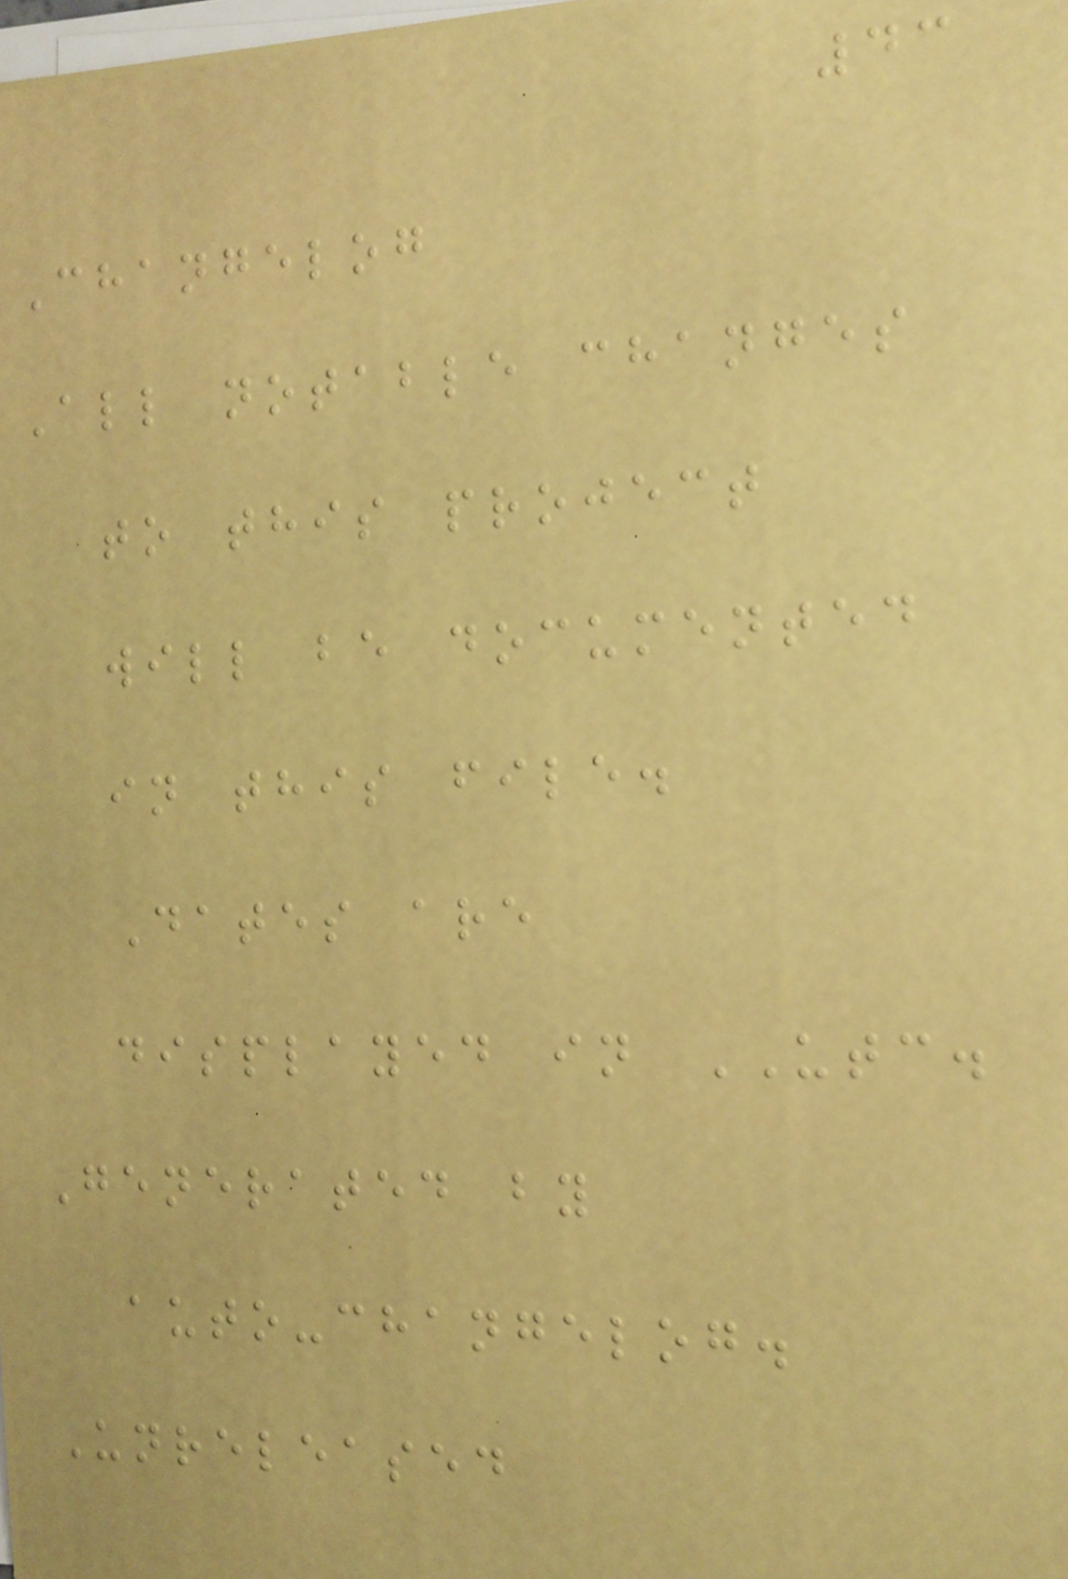43
Changelog
All notable changes
to this project
will be documented
in this file.
Dates are
displayed in UTC.
Generated by
auto-changelog.
Unreleased
